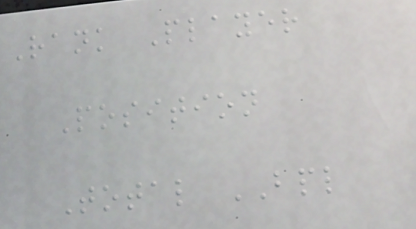Rank Player
Position
Total BPL
